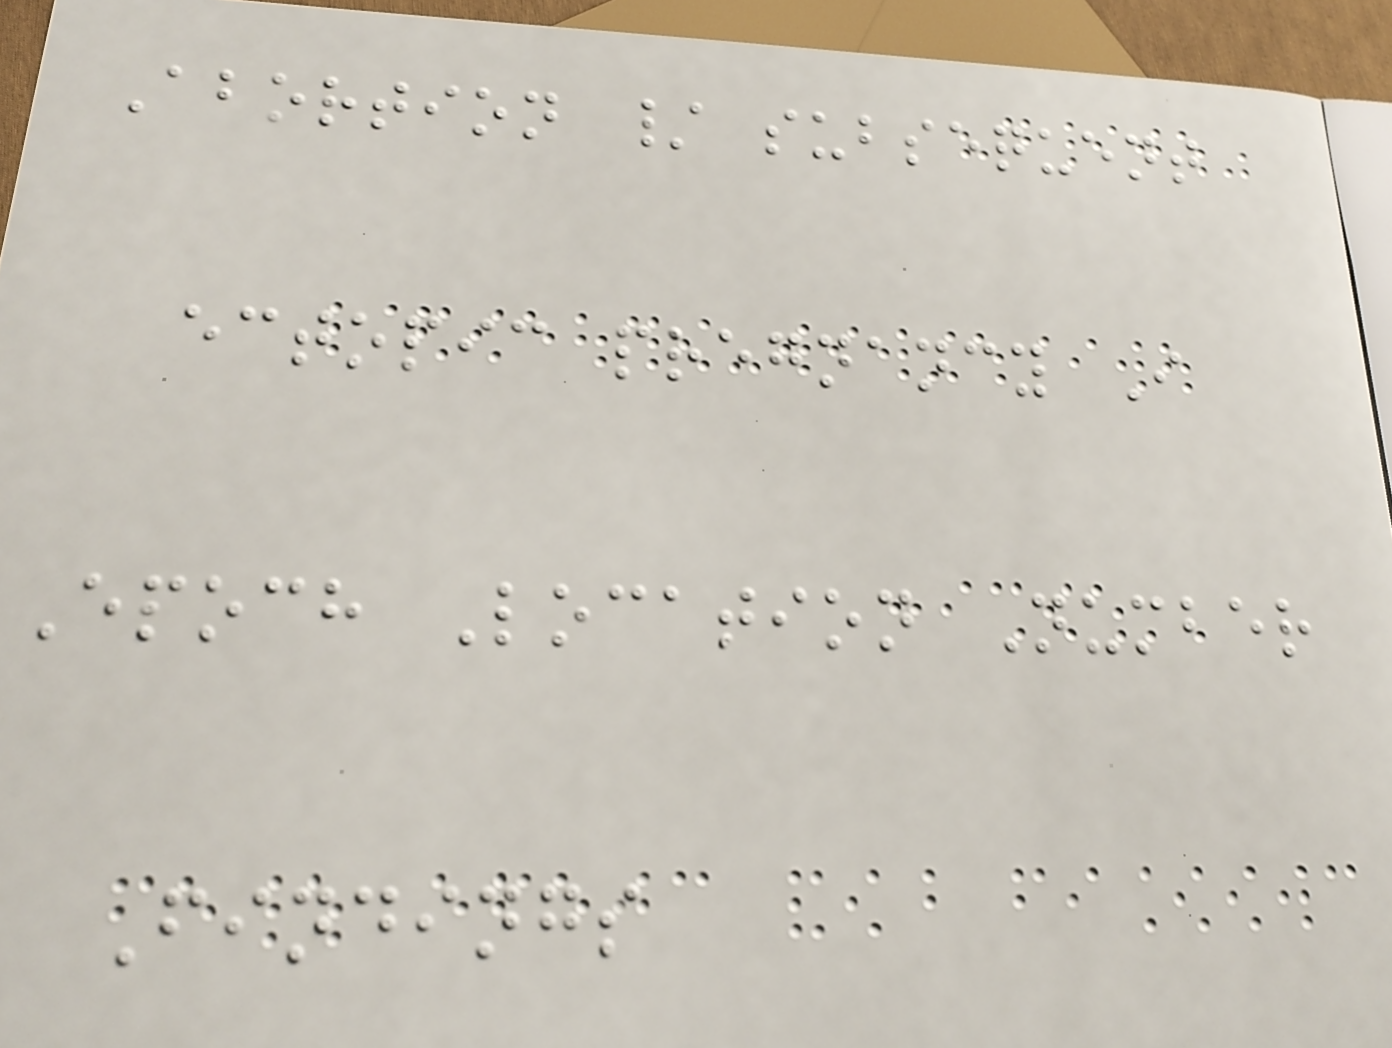Abortion / subsequent
ectopic pregnancy I
Epoch Location Number
Findings
